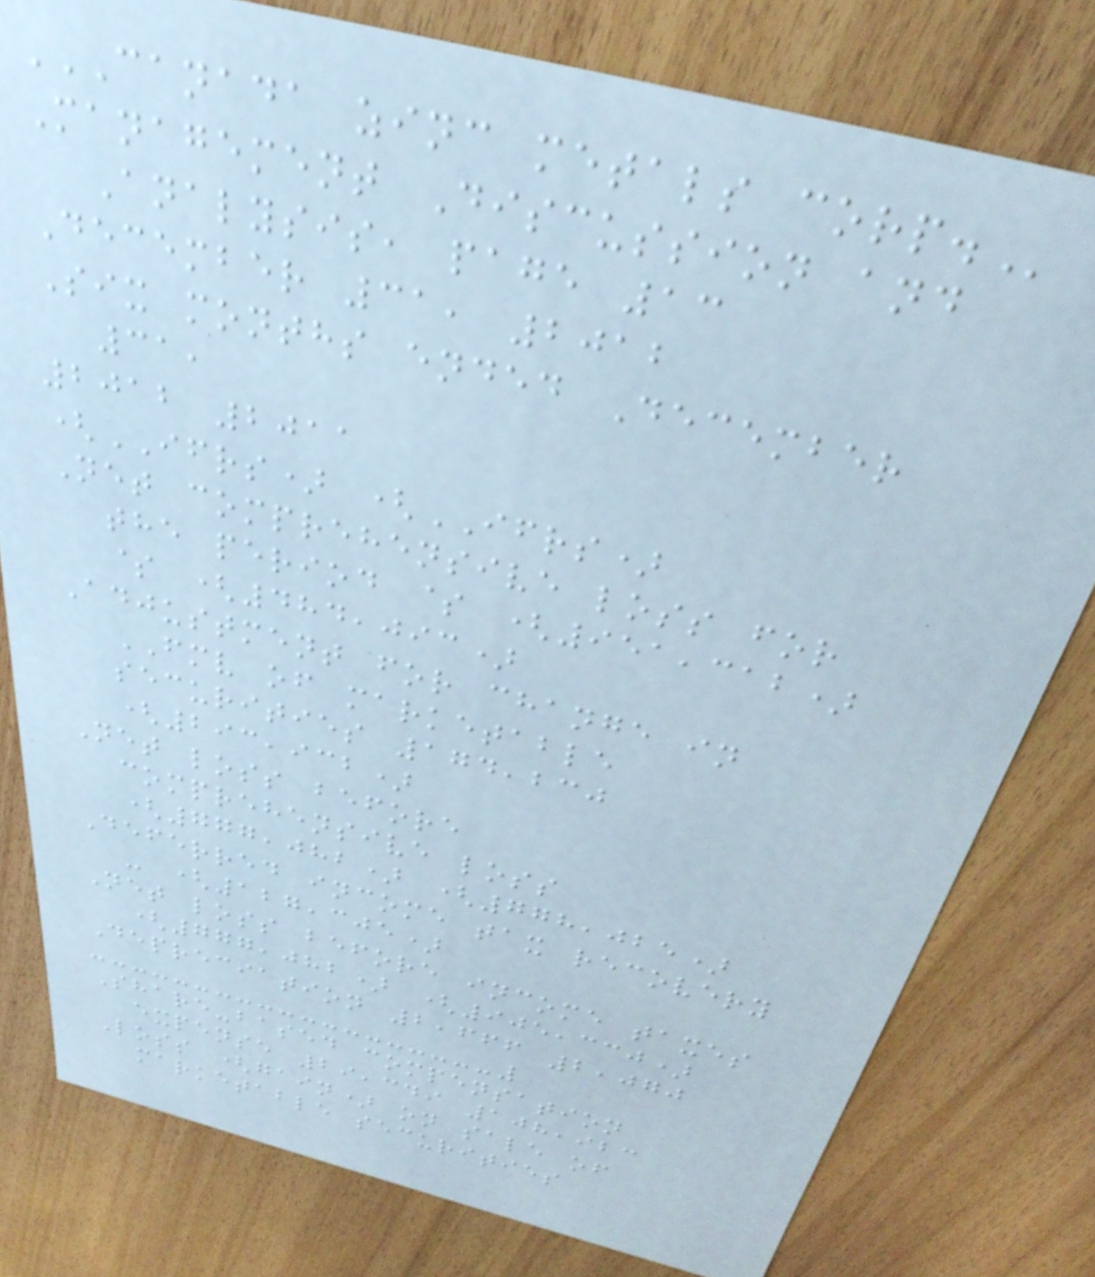CANADA ZINC METALS CORP.
Management Discussion and
Analysis, page 13
December 31, 2012
Six months ended December
31,
2012 2011
(IFRS) (IFRS)
Net comprehensive loss for
the period $ (951,312)
$ (484,093)
Adjustment for change in
FMV of marketable
securities 174,230
(293,932)
Net loss before
comprehensive loss
(777,082) (778,025)
Deferred income tax recovery
- (127,305)
Net loss before income taxes
(777,082) (905,330)
Depreciation 2,666 2,070
Share-based compensation
expense 29,349 108,923
Loss (gain) on sale of
marketable securities
